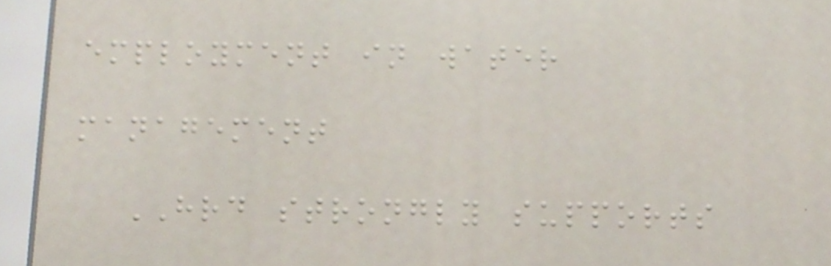employment in water
management
HRD strongly supports
